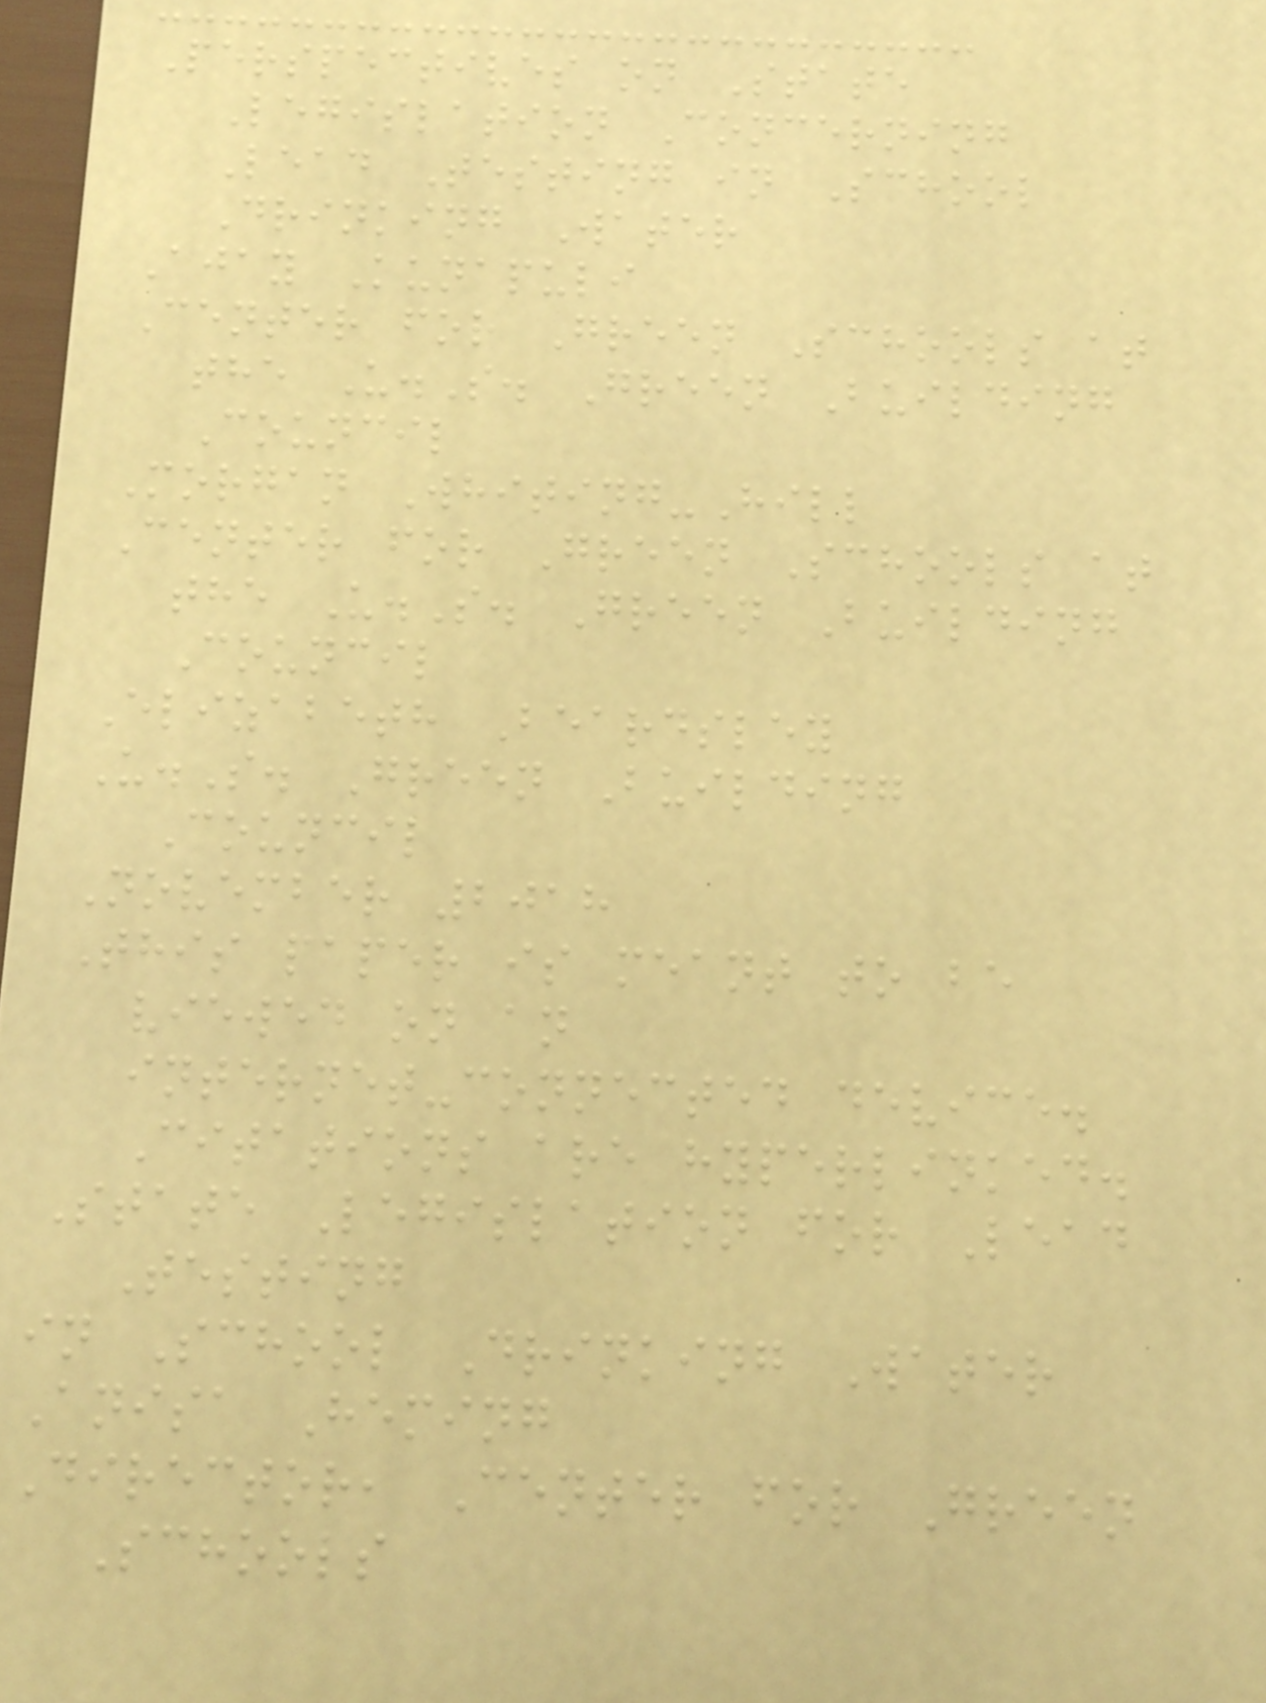Perspectives on State
Legislation Concerning
Lead Testing in School
Drinking Water
Ajay Kunapuli
Center for Green Schools at
the U.S. Green Building
Council
Morgan Whiting-Hill
Center for Green Schools at
the U.S. Green Building
Council
Elizabeth Beardsley
U.S. Green Building
Council
November 2018
This paper is meant to be
viewed on an
internet-connected device.
Citations are hyperlinked.
State Legislation for Lead
Testing
in School Drinking Water
Anisa Heming
Director, Center for Green
Schools
